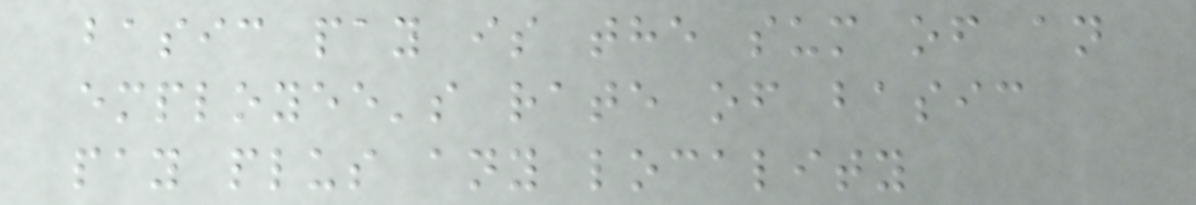basic pay is the sum of an
employee's rate of basic
pay plus any locality
